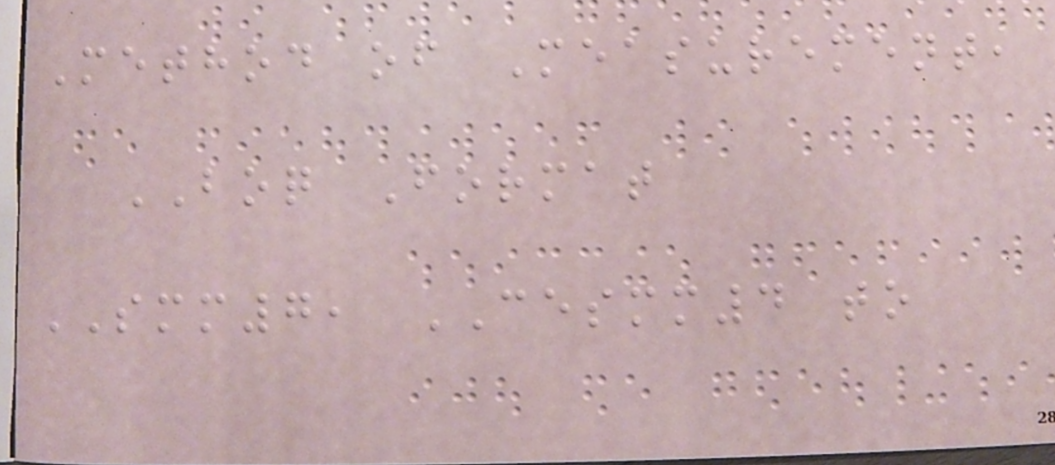Method of Measurement,
BOQ Format
SMM7, CESMM4 to
